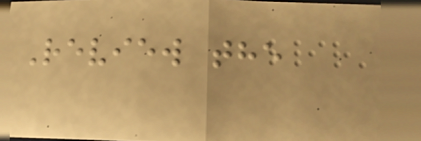Review the
